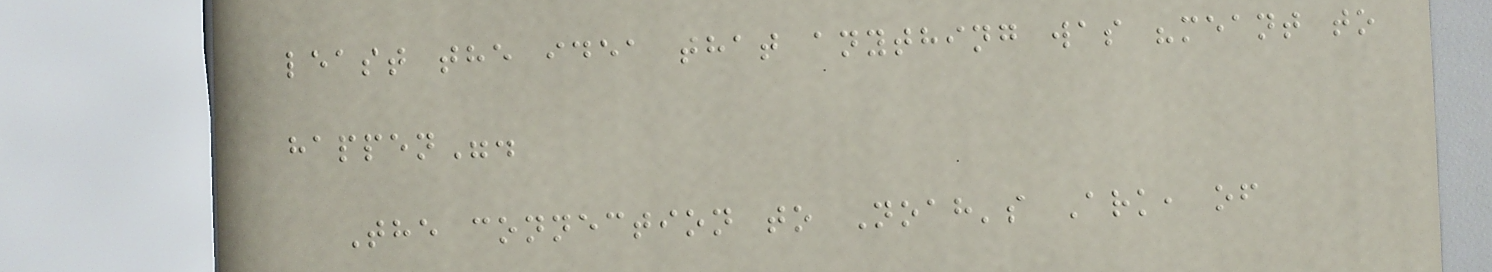least the idea that anything was "meant to
happen".
The connection to Noah's Ark, of
